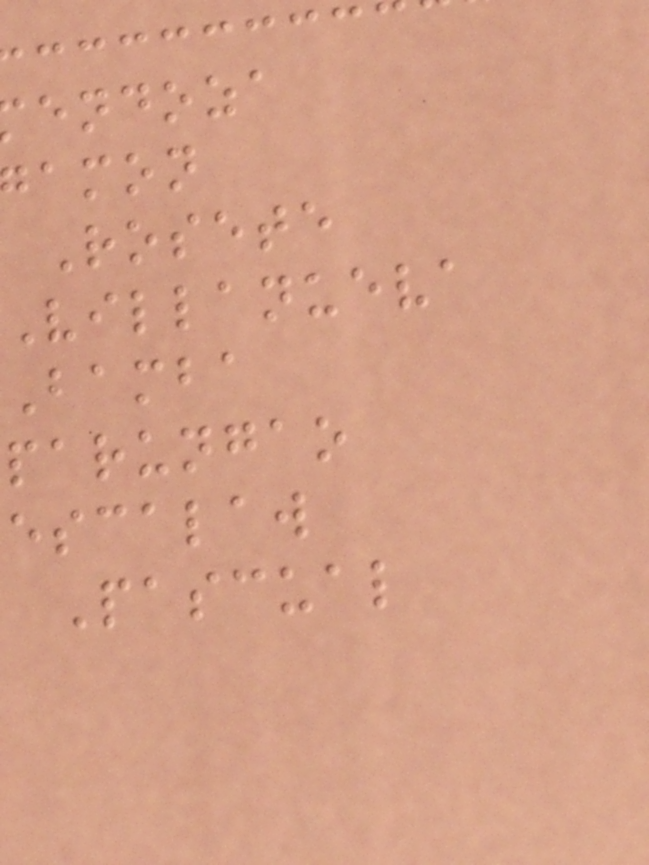endoza
amon
Rosete
Villanueva
Bamba
parungao
escalaw
Pascual
